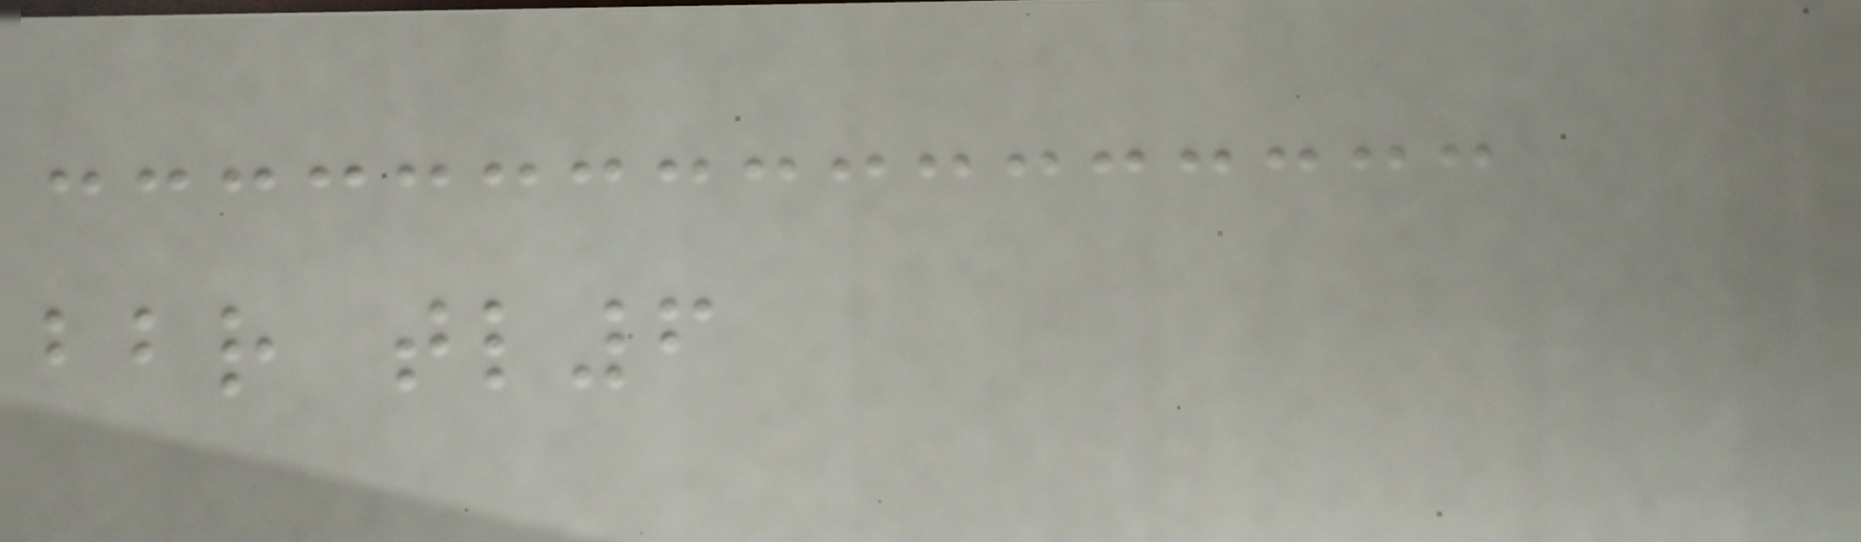bbr tl6
